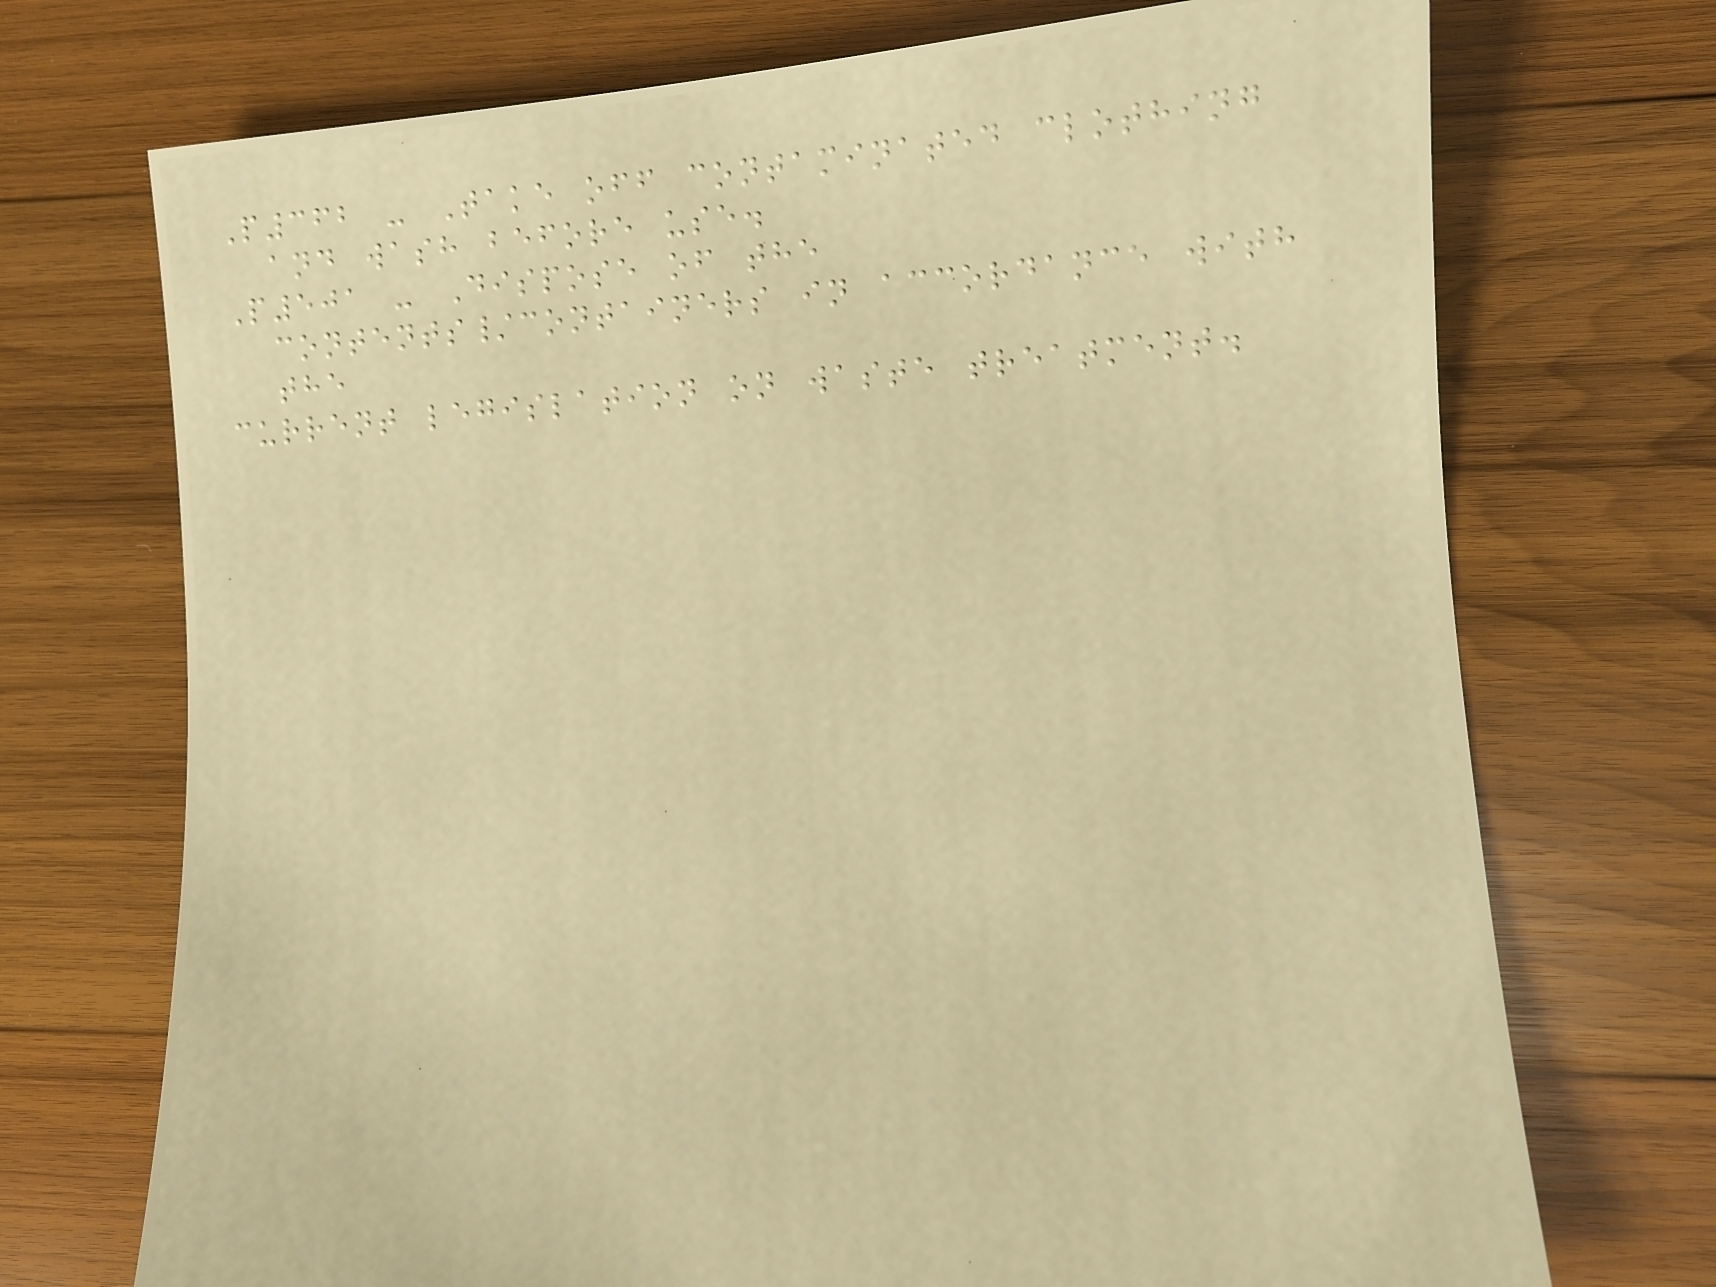P362 - Take off contaminated clothing
and wash before use.
P501 - Dispose of the
contents/containers in accordance with
the
current legislation on waste treatment.
